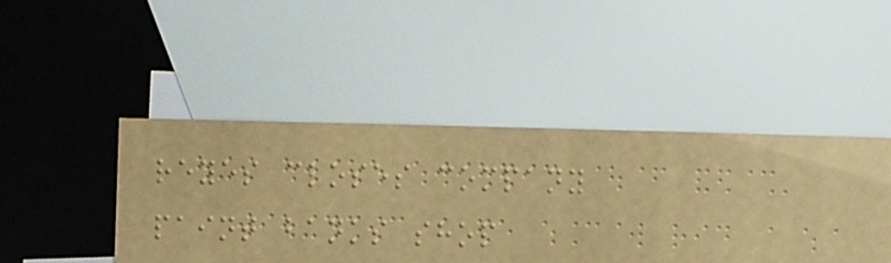reyes closes company
paint banks shop
